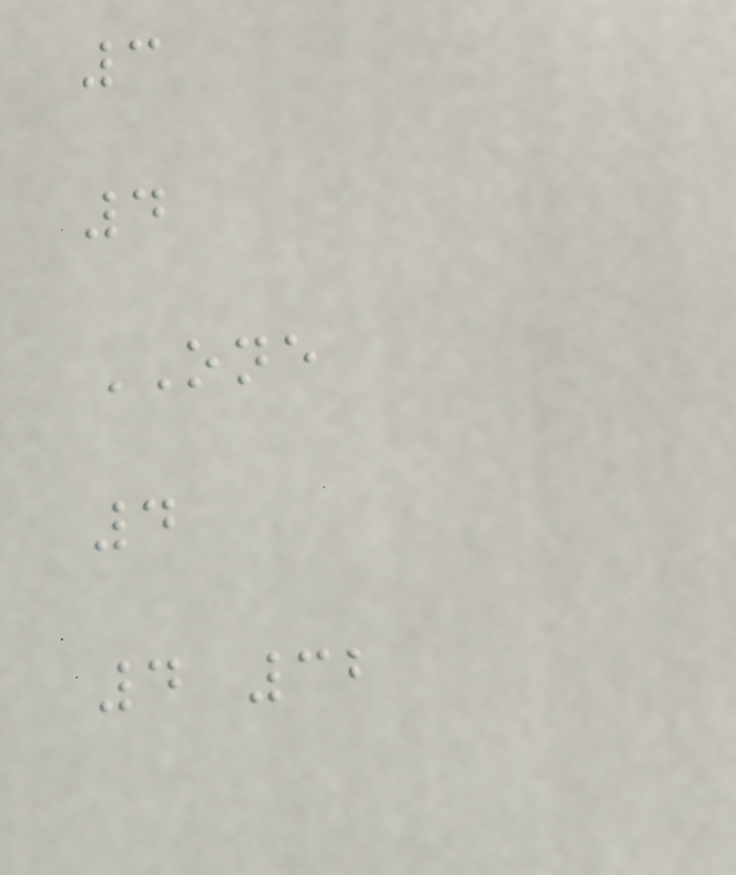3
4
ONE
4
4 32
